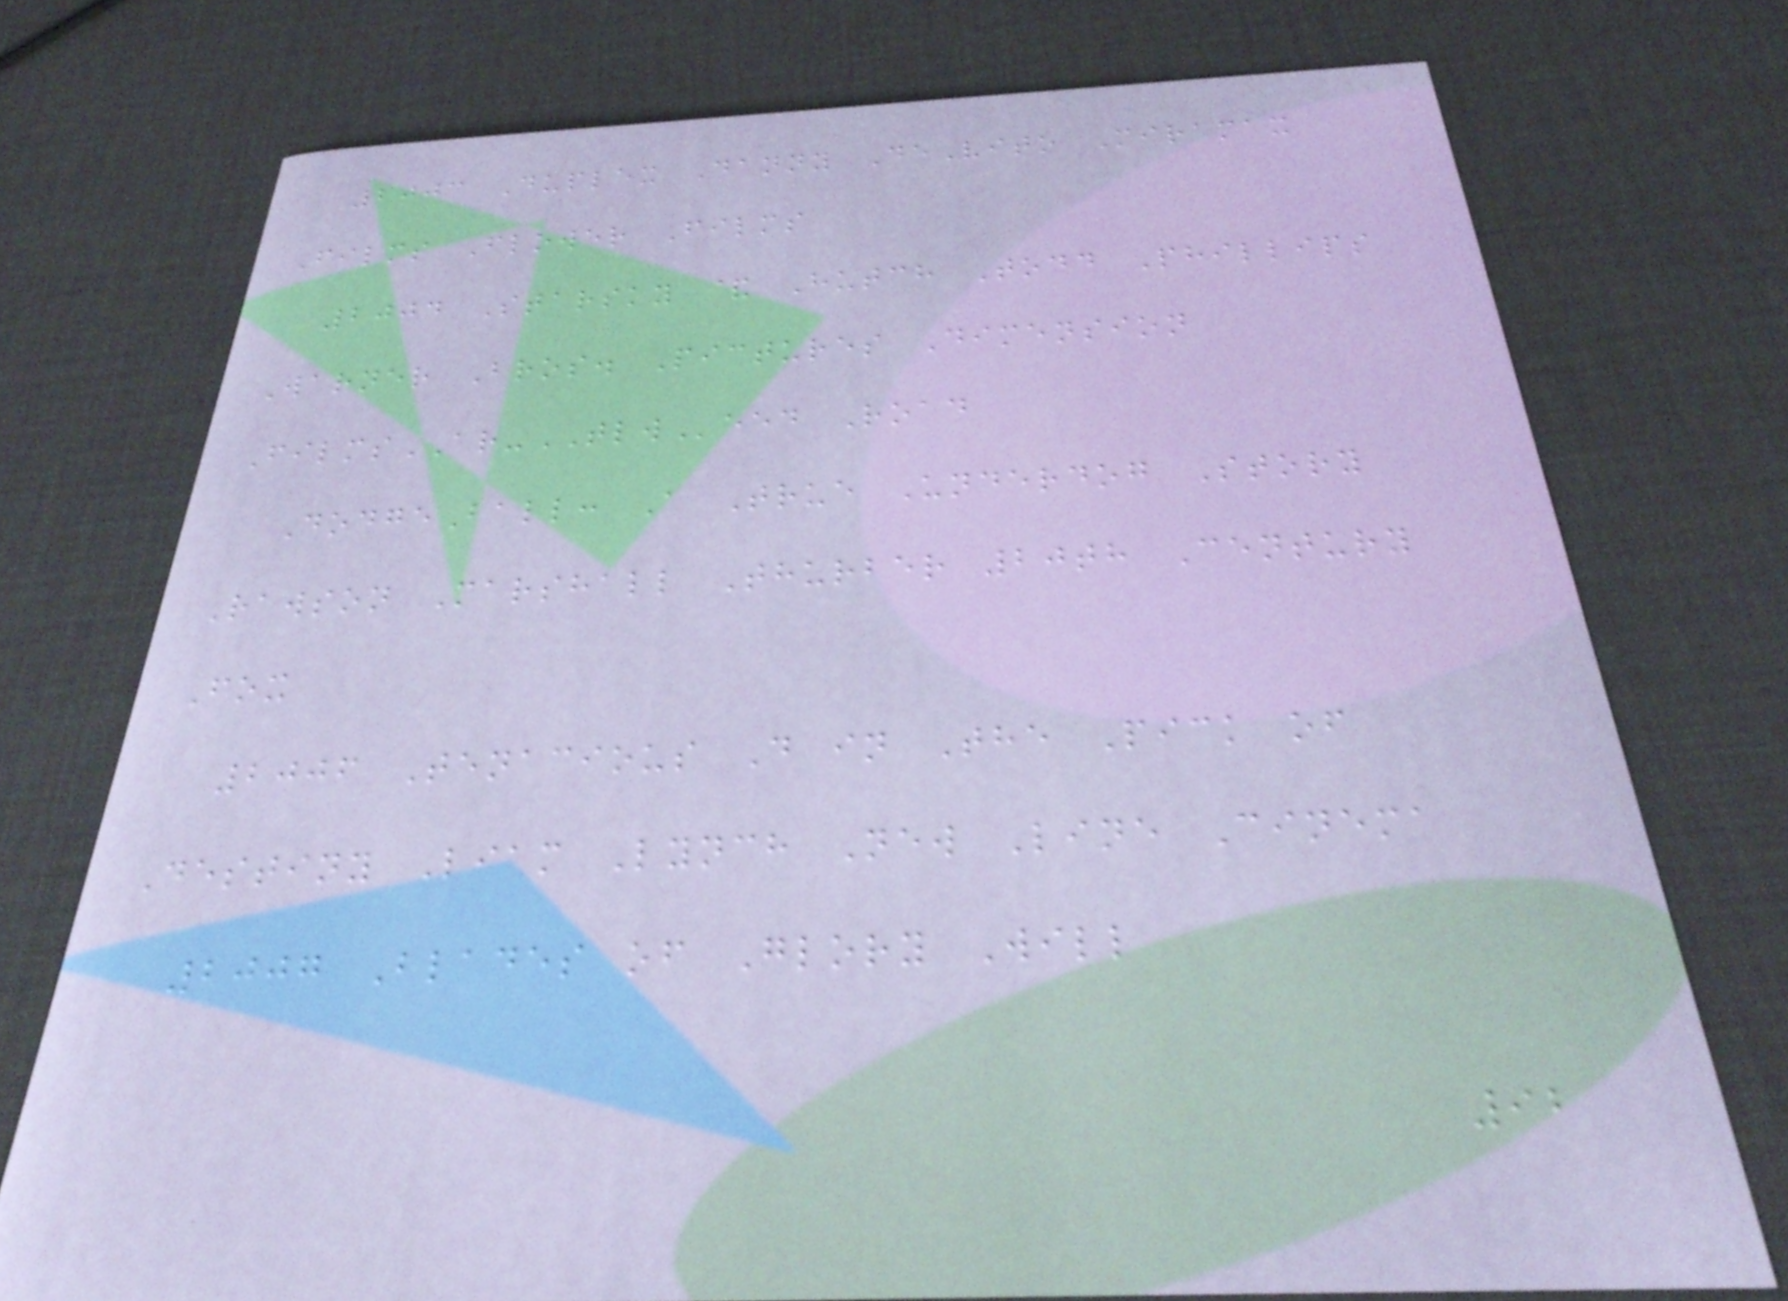2003 Duplex Danny DeVito Miramax
Films Flower Films
2004 Starsky & Hutch Todd Phillips
Warner Bros. Pictures Dimension
FilmsAR-TLWeed Road
DodgeBall: A True Underdog Story
Rawson Marshall Thurber 20th Century
Fox
2006 Tenacious D in The Pick of
Destiny Liam Lynch New Line Cinema
2007 Blades of Glory Will
92
